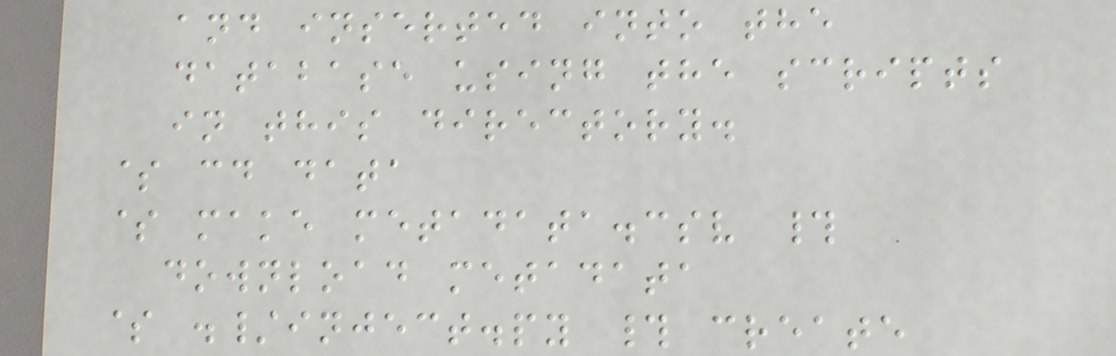and inserted into the
database using the scripts
in this directory.
$ cd data
$ make metadata.csv #
download metadata
$ ./inject.py # create
